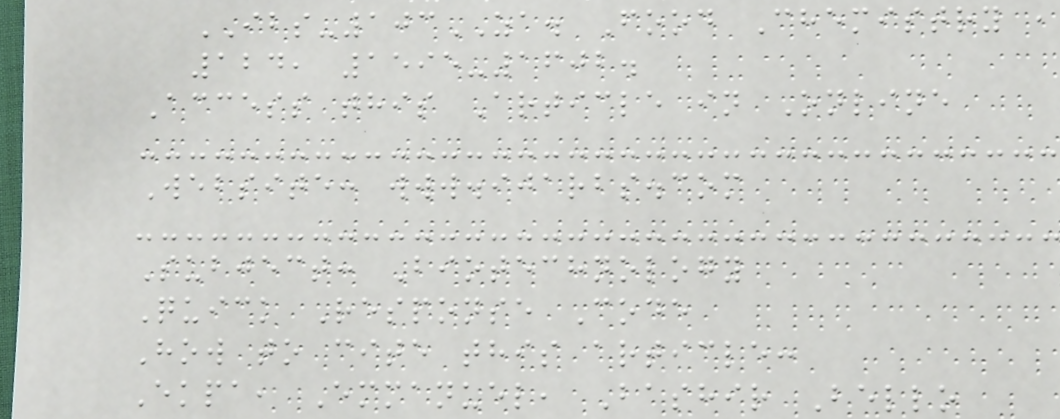IBS-103ZA. Food Chemistry ,
124, 1595-1602.
Access this Article in Online
Website: www.ijarbs.com
Subject: Biotechnology
Quick Response Code
How to cite this article:
Ekpa, Emmanuel, Bashir Bello
